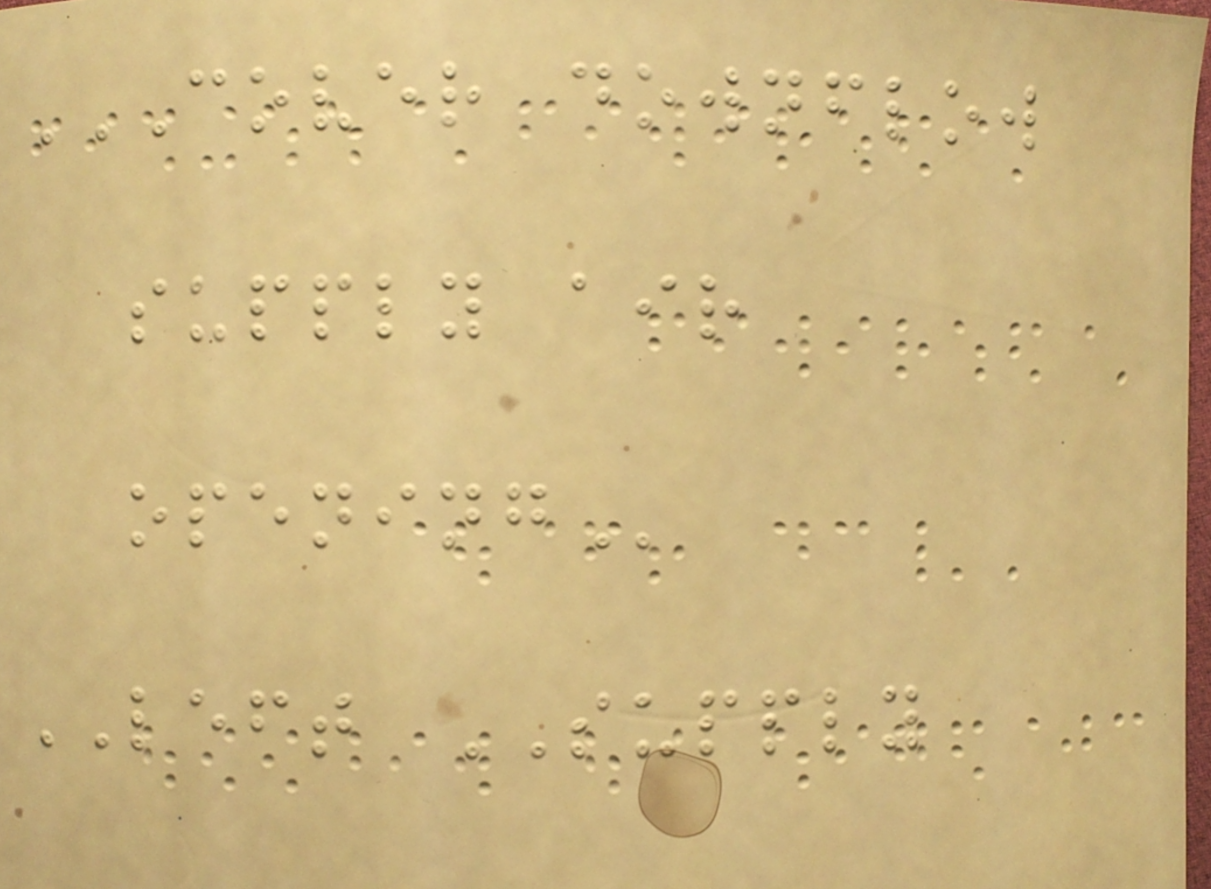COVER DOWNFLOW
SUPPLY AIR
OPENING
LEFT SUPPLY
